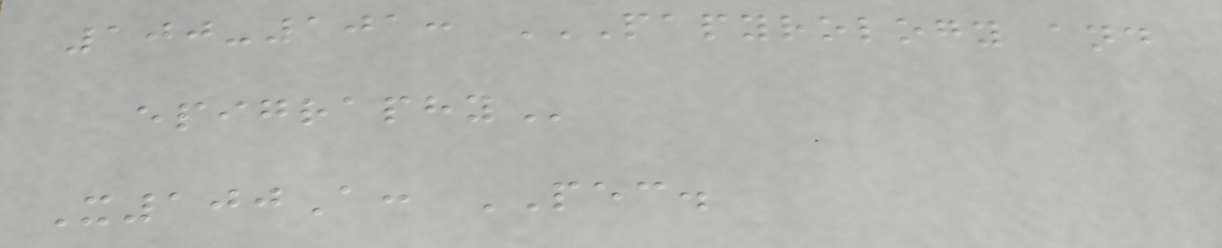100-101: PAPYROLOGY AND
EPIGRAPHY
X100A: PEC.
